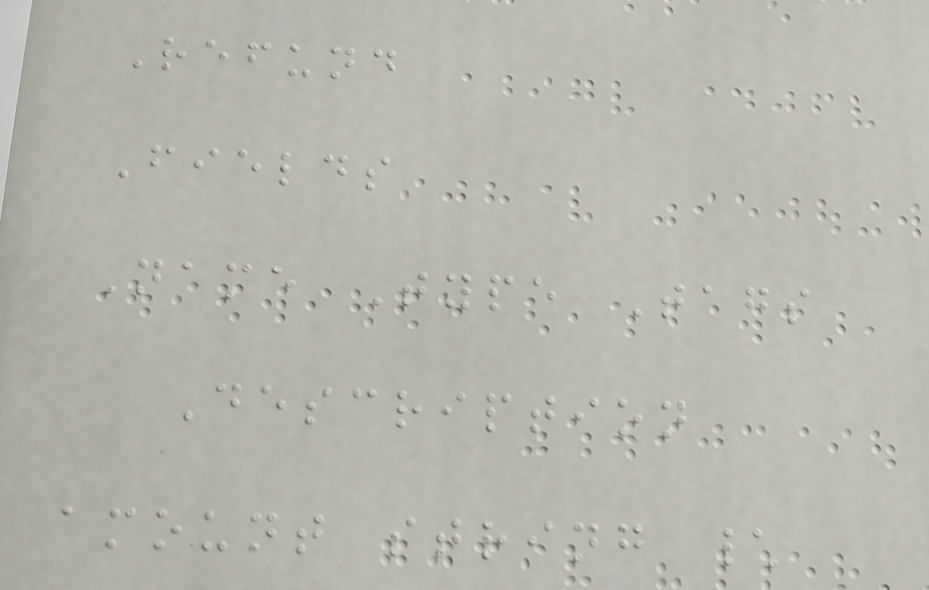Refund
Fields
Name Type Tags
Description
amount string \
